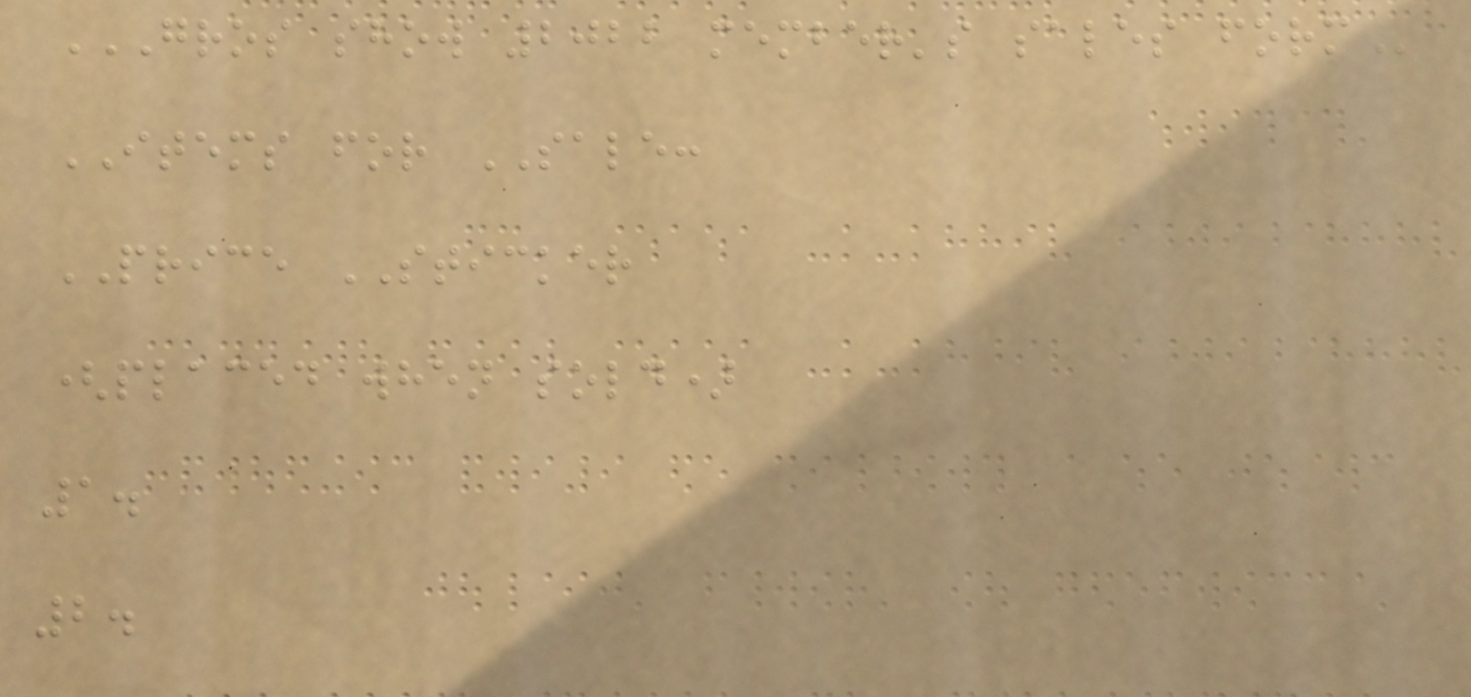GROS SHOW 2022 MEMBER'S SALES FORM
ITEMS for SALE:
PRICE STICKER
(placed when sold)
1.
2.
